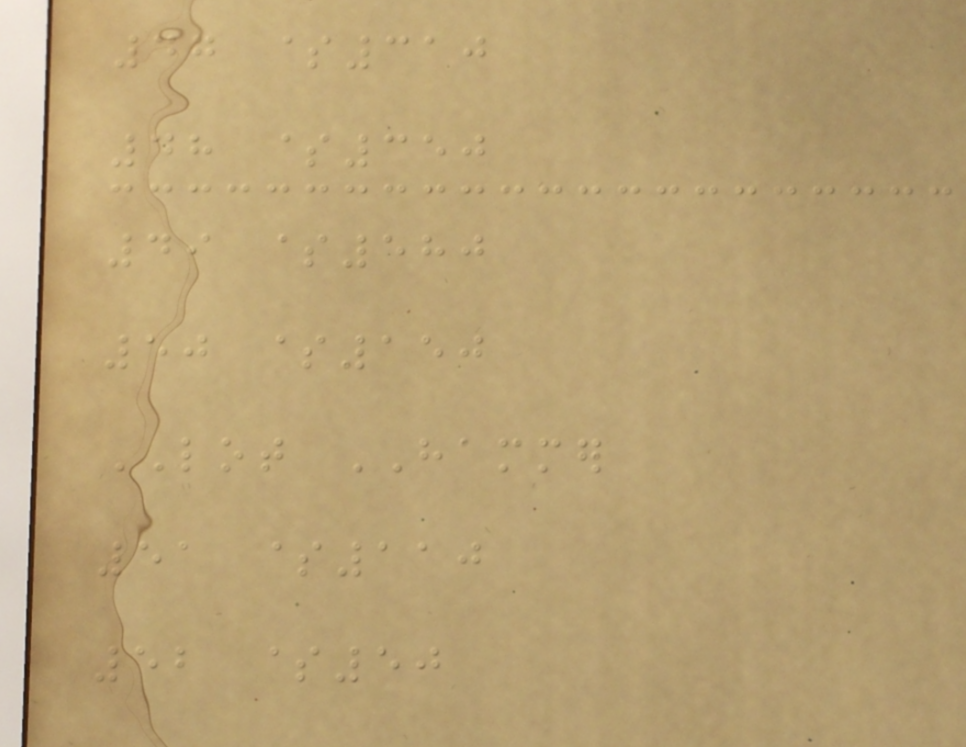47 $310
48 $350
49 $580
50 $150
LOT HAMMER
51 $110
52 $50
